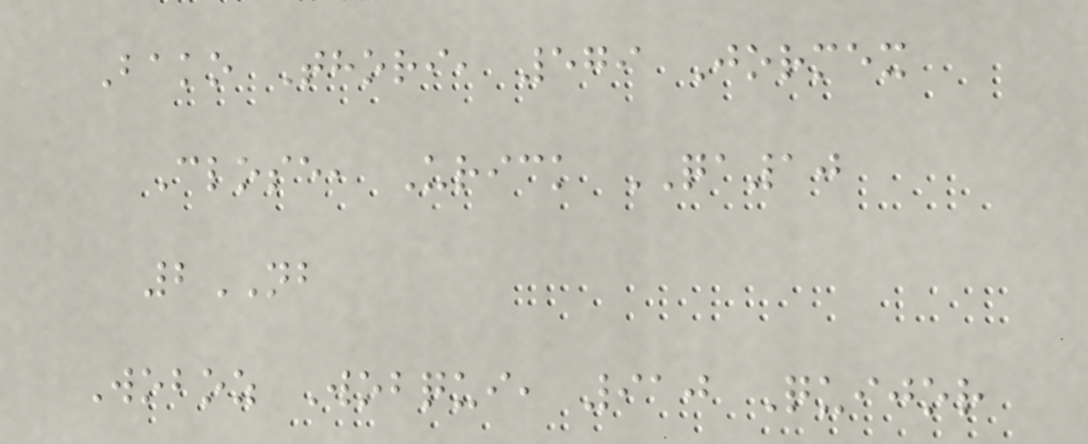Bako Thori, 579 Jormex
Close, Urick QA10
2NB
Woboz Wobqui, 910 Quijor
